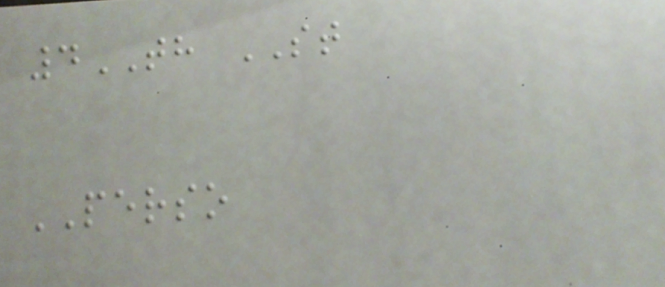4TH ST
PERSO
